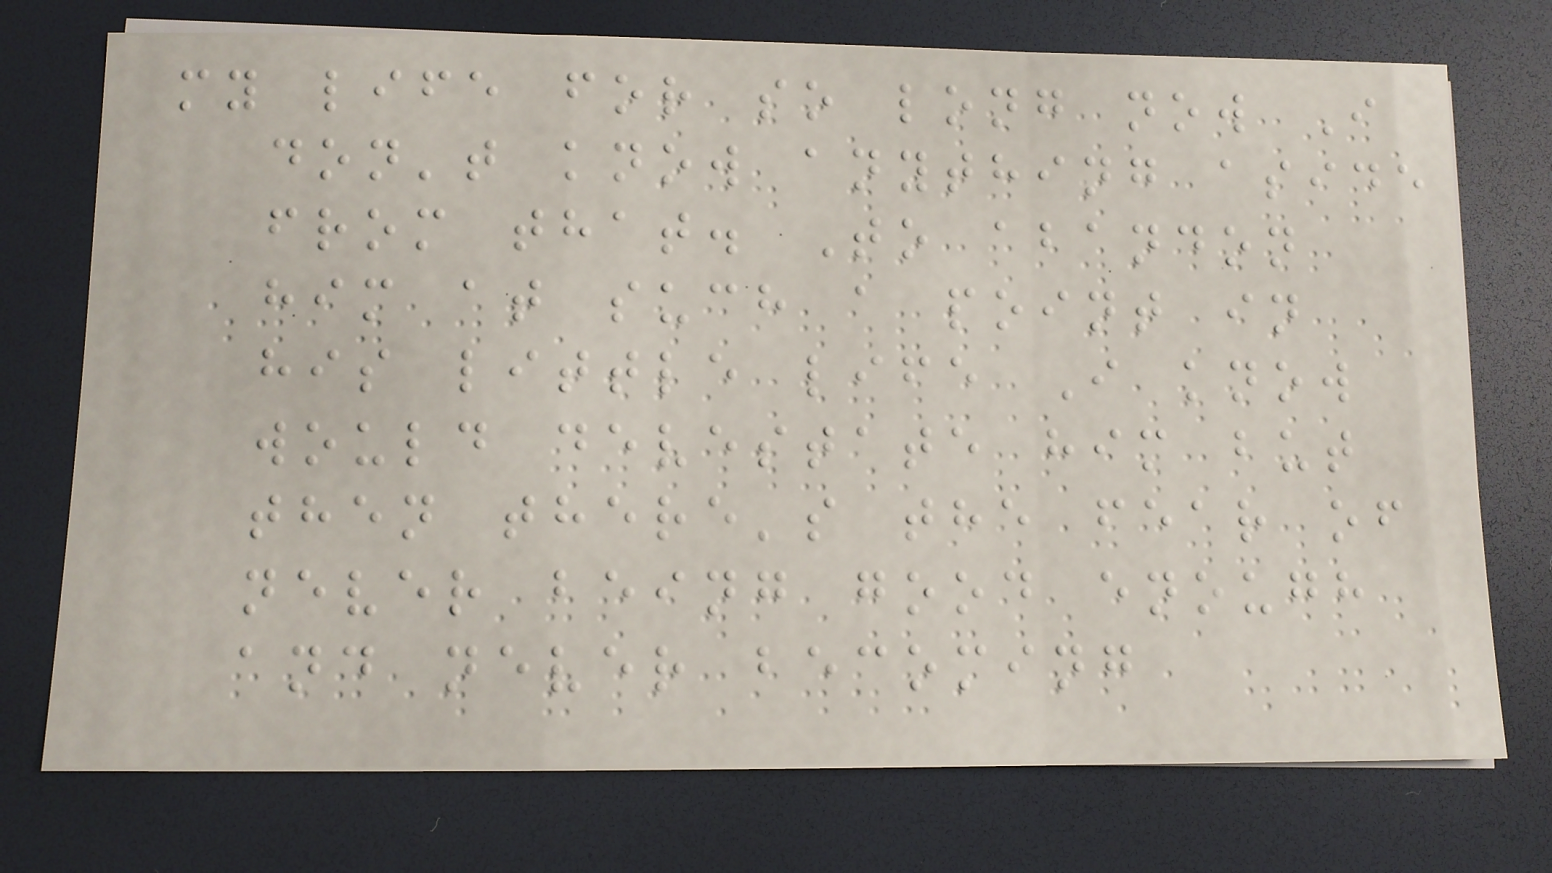my life for so long now I
don't know anything aside
from that. To abandon
him at such a point in
his little life I know
would devestate him but
then there's the fear of
never being good enough
and never becoming
